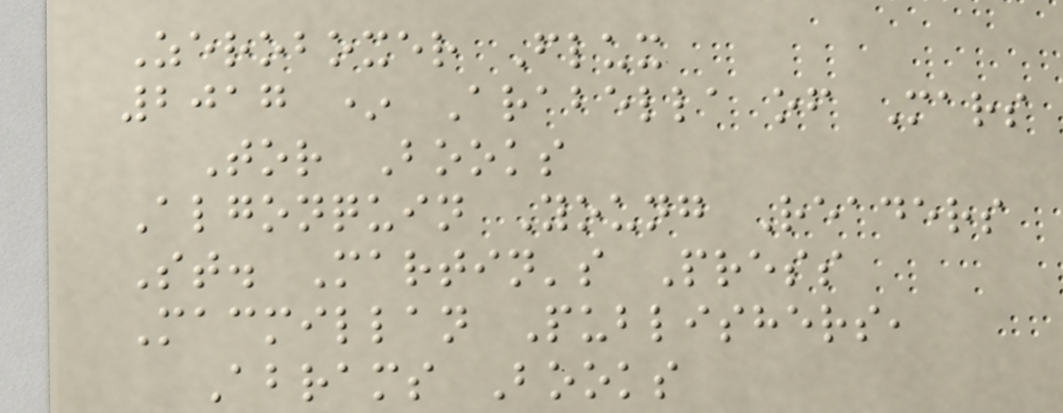Zeroboxer Flux
2017 * Arabella of Mars
Tor Books
Algonquin Young Readers
St. Martin's Press
Macmillan Publishers,
Abrams Books
